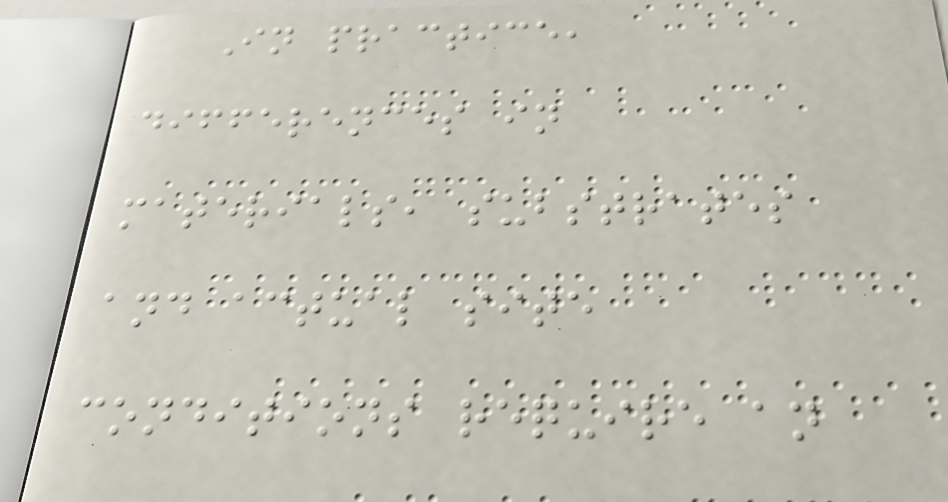In practice,
differences in
materials, substrates
and actual site
conditions require an
